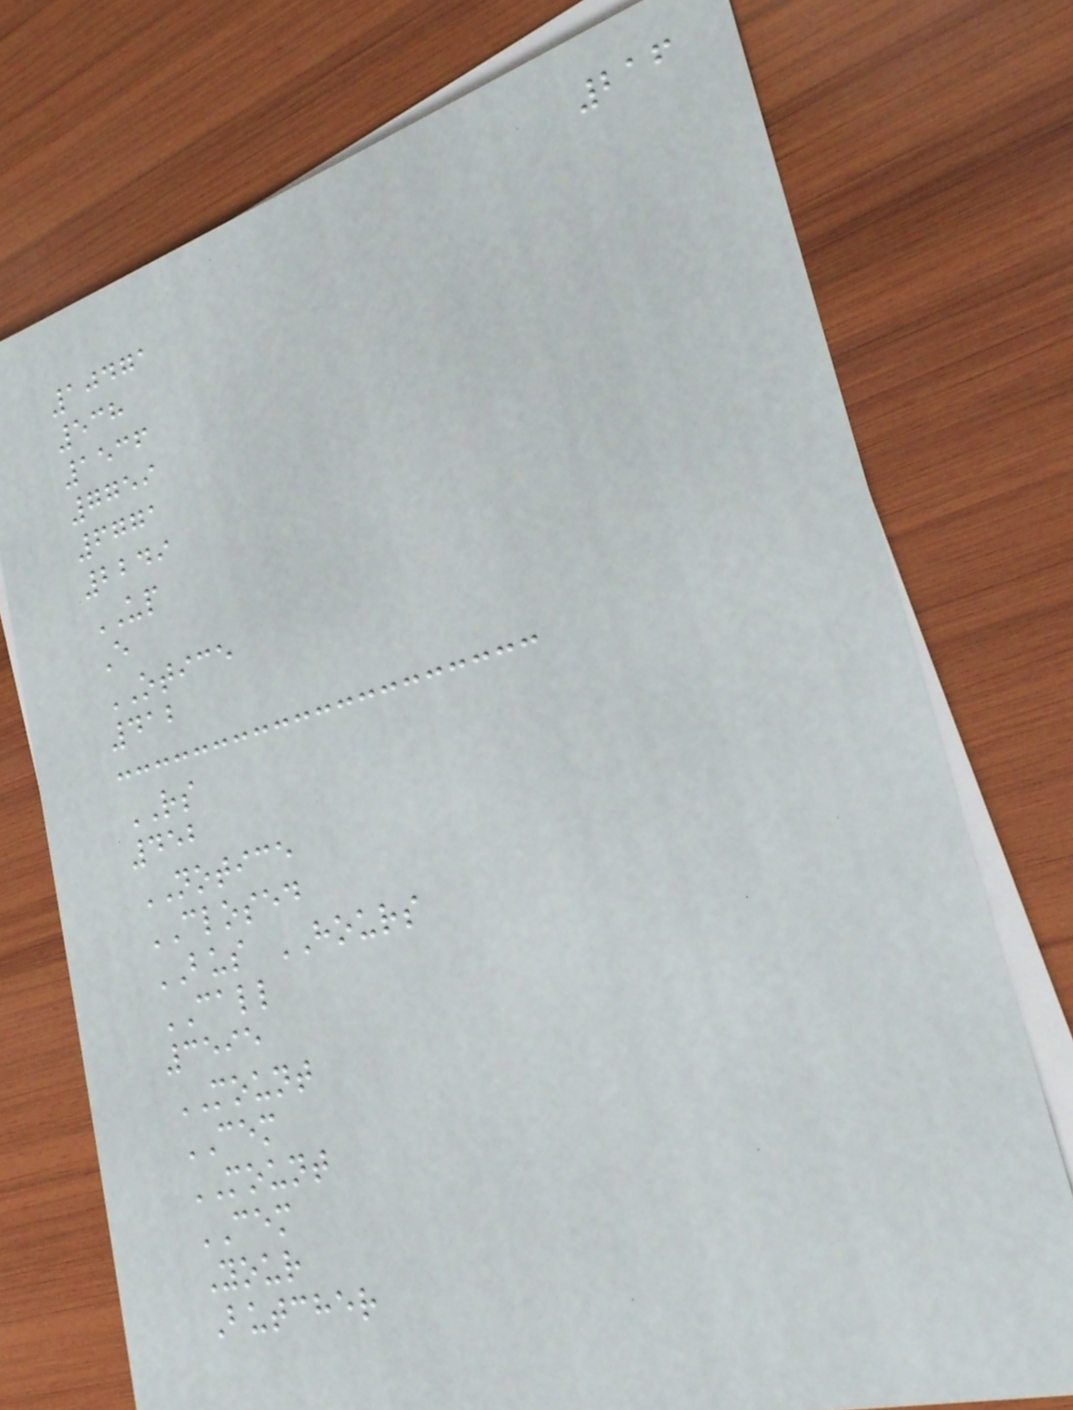216
10471
538
1536
7759
6771
2249
UP
E
OTICE
412
RS
452
NOTICE
CLOSED
BUS HOURS
CALL
3595
MOUNT
CEM
MOUNT
CEM
Your
Butcher
